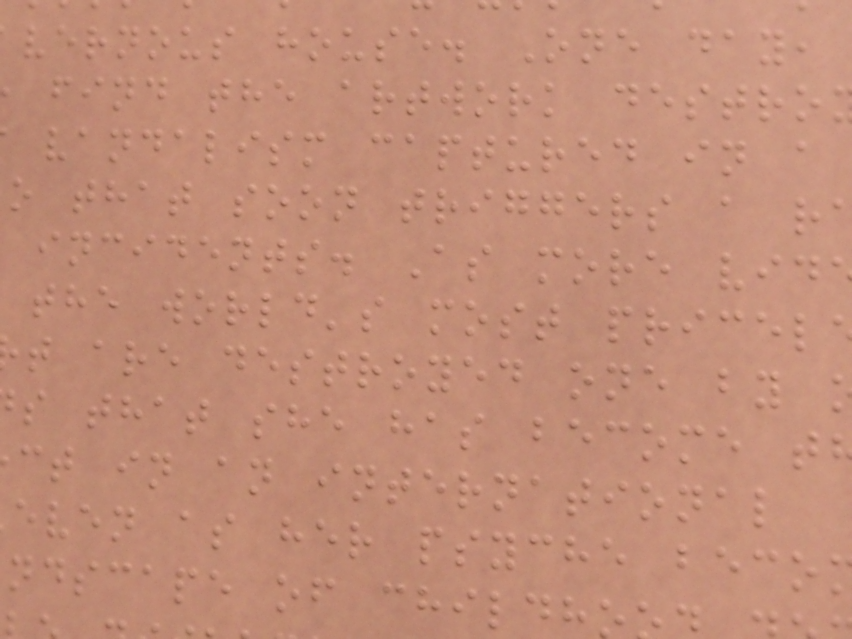vernous house. One day,
find the artwork destro
vandalism captured in a
o that soon triggers a r
incidents. As more vid
the world's most pricel
t are destroyed one by
s that she has become t
ct in an international
even as her psyche beco
ndscape of childh
